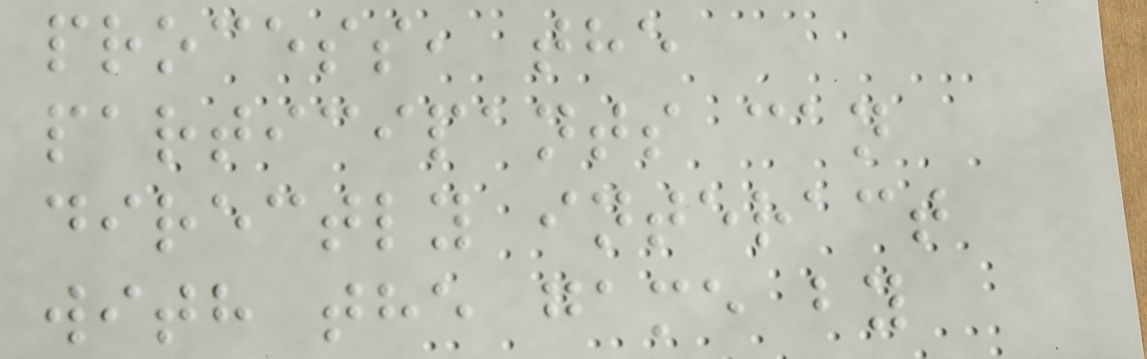process, the
participants can
directly interact
with the game by
